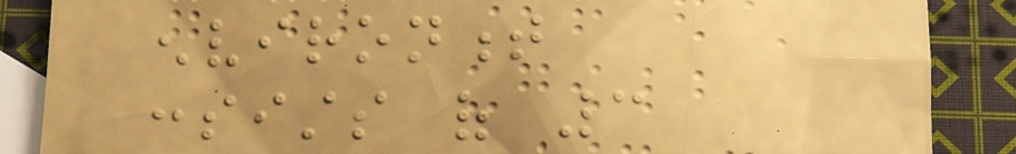environment
consists of 3
